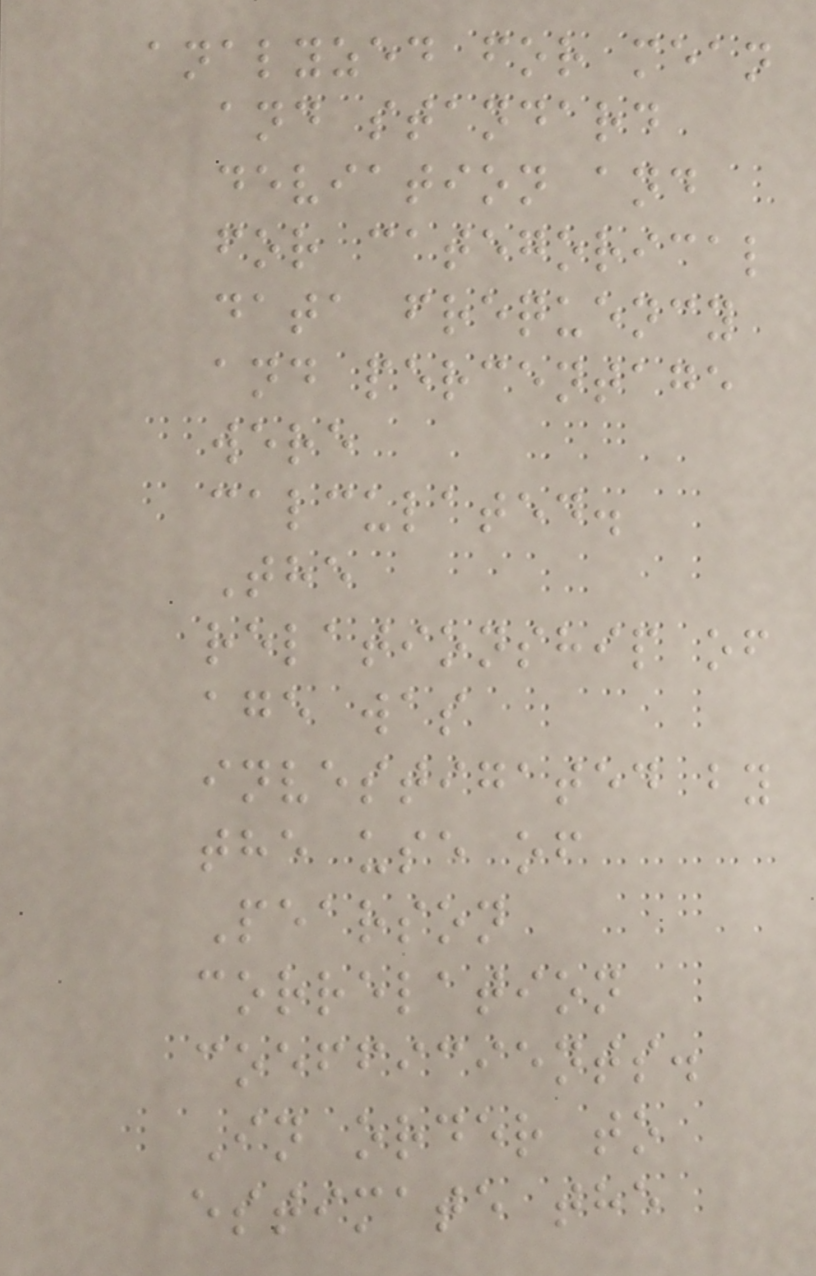analyzed for mean
and standard
deviation and
for categorical
data frequency
and percentage
were
calculated.
The
relationship of
age was
investigated by
the use of
Pearson
correlation
coefficients.
In order to
estimate the
